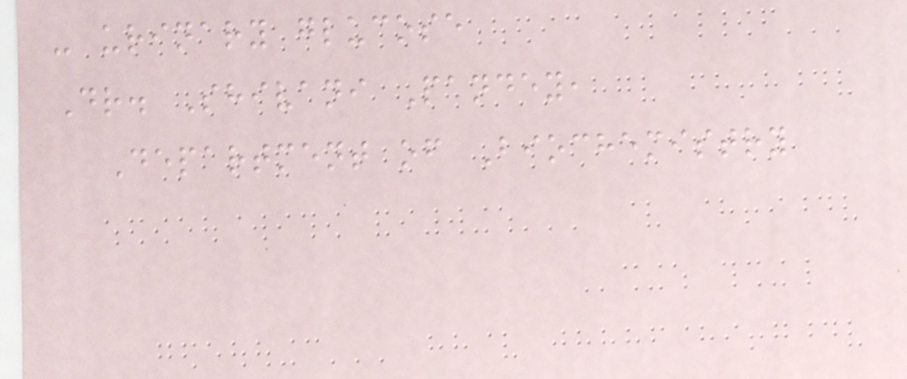- urinary glucose
Dr. Shivani Pandey,
Department of Biochemistry
